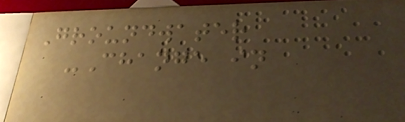Groundwater
-Change in
